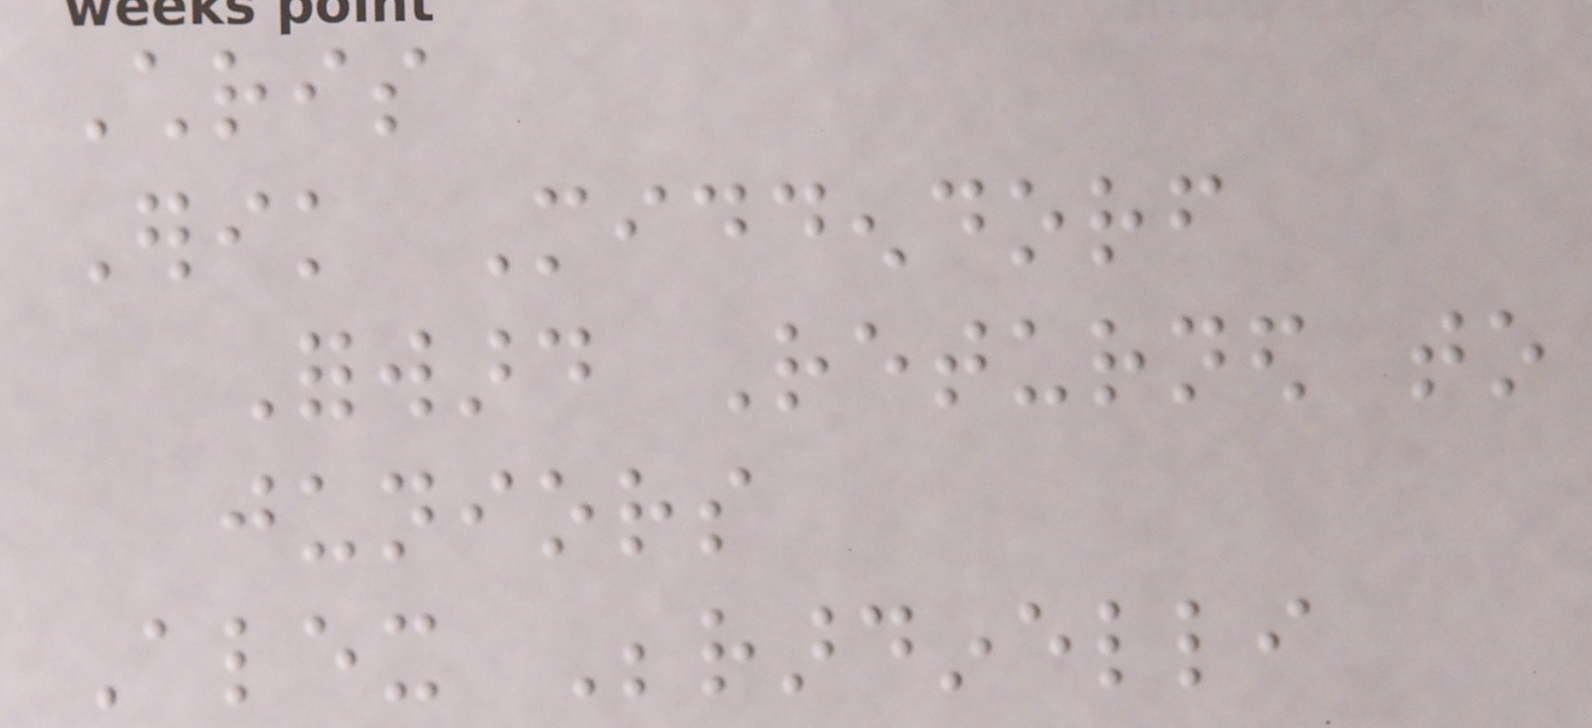Chris
Erik Middendorf
Forward Returned to
juniors
Alex Berardinelli
